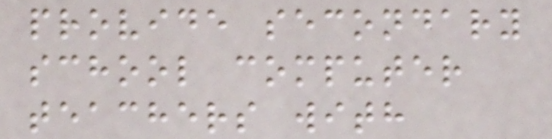provide secondary
school computer
teachers with
